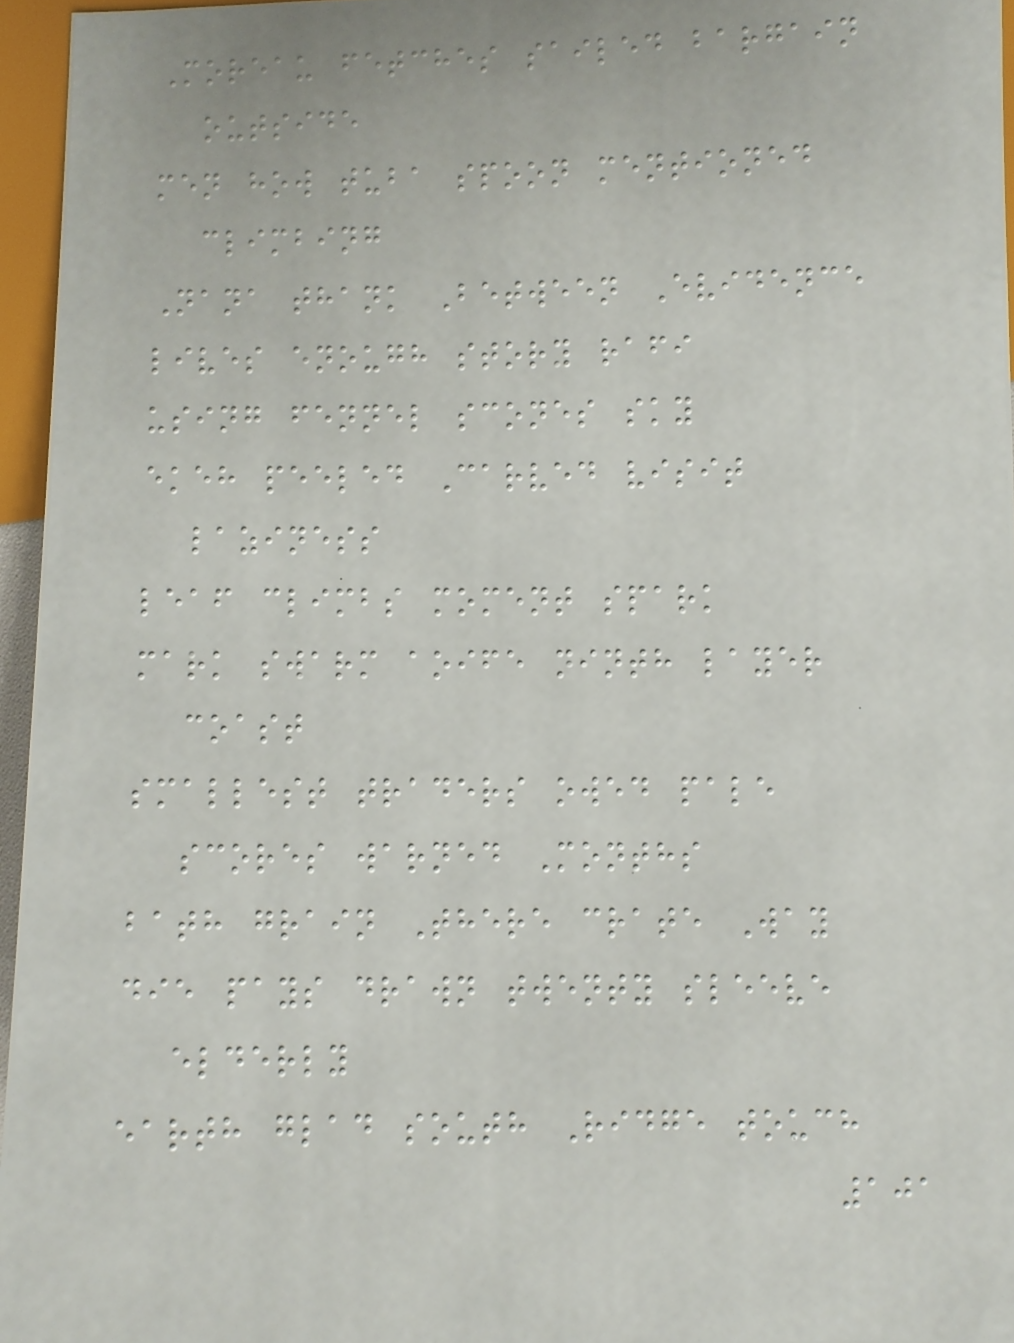Moreau fetches sailed bargain
outside
men how tuba spoon mentioned
climbing
Nana thank Between Evidence
lives enough story rafi
using fennel scones sky
ekeh peeled Carved visit
laziness
leaf climbs moment spark
mark swarm aoife ninth layer
coast
smallest traders owed pale
scores warned Months
bath grain There crate Way
die pays drawn twenty sleeve
elderly
earth glad south Ridge touch
101
